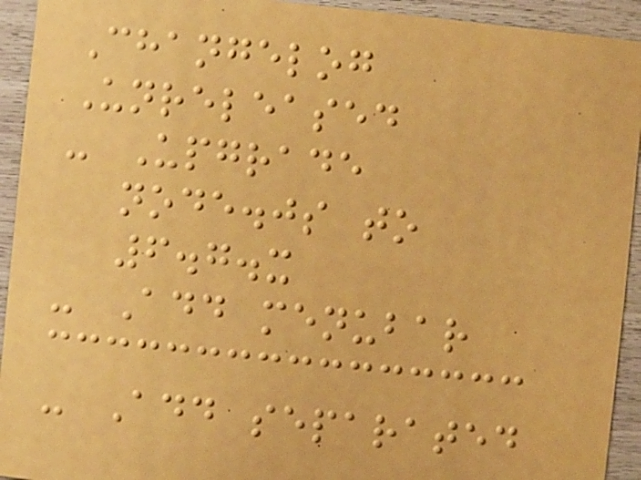Changelog
Unreleased
- Upgrade
node.js to
6.7.x
- Add menubar
- Add separated
